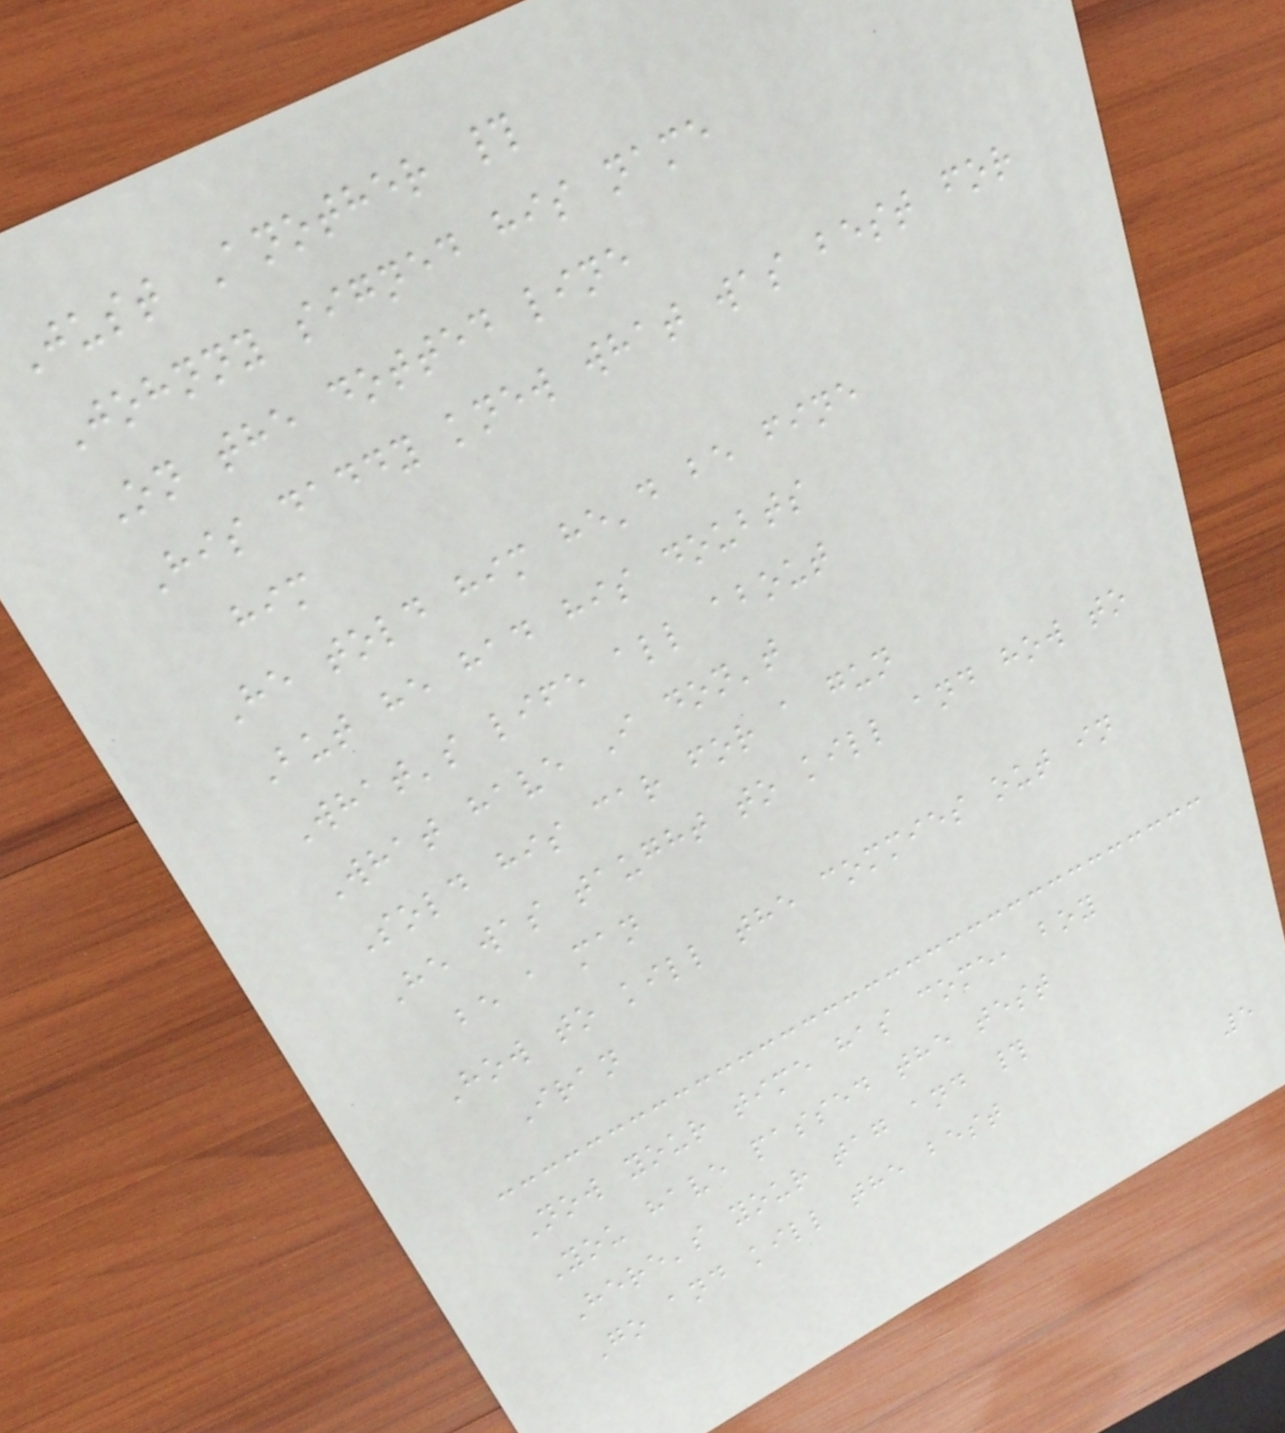Just Another #
Johnny signed his name
On the dotted line
His daddy knew what was best for
him
He told him he'd be fine
But he had his doubts
What's life all about
What have I don't
Sold his car for a gun
He was taught to kill and how to
be a man
How to kill the commies out in
Iran
Now your time has come, boy
You have passed the test
Here's your tag and #
Go and kill the best
5
